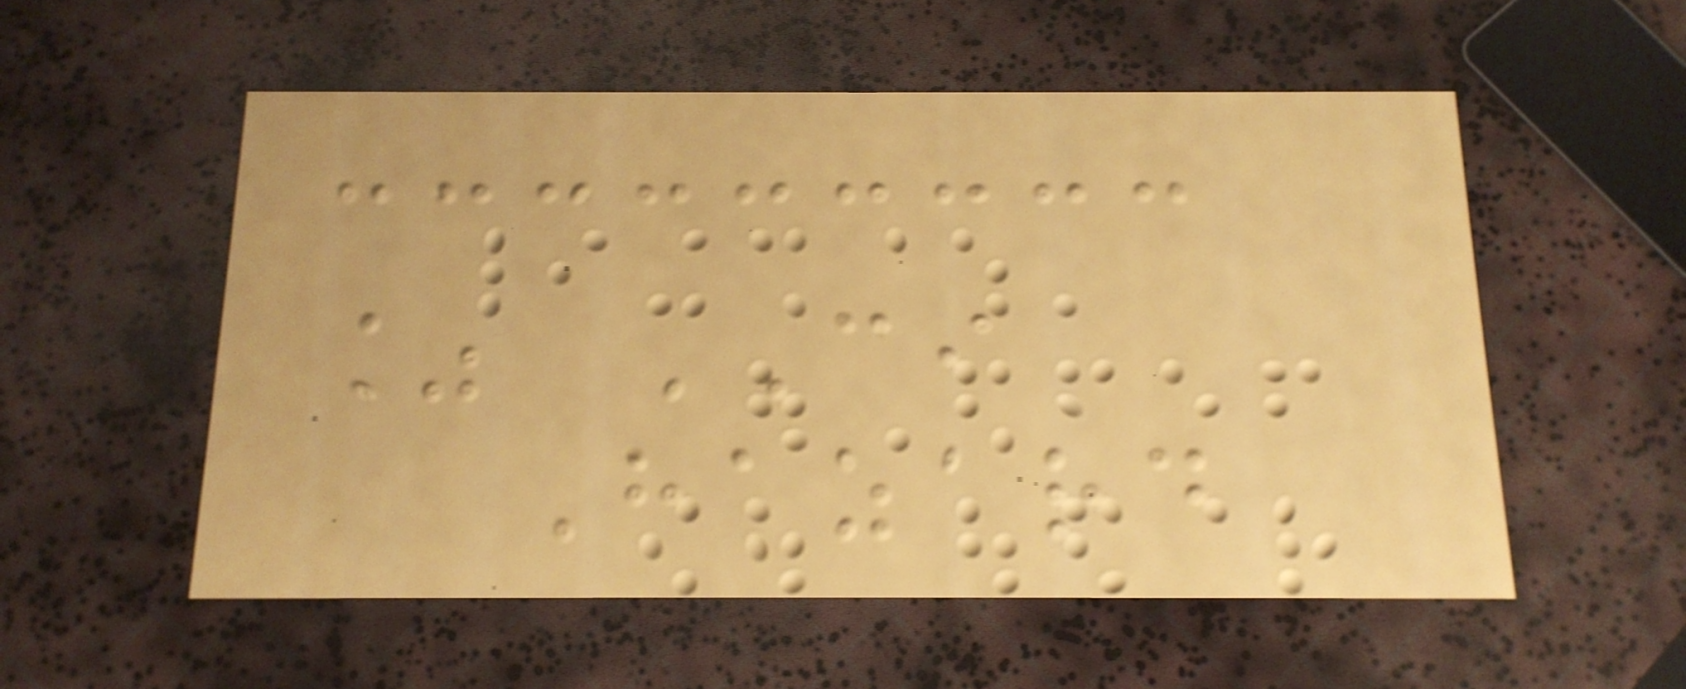% CI
Hazard
